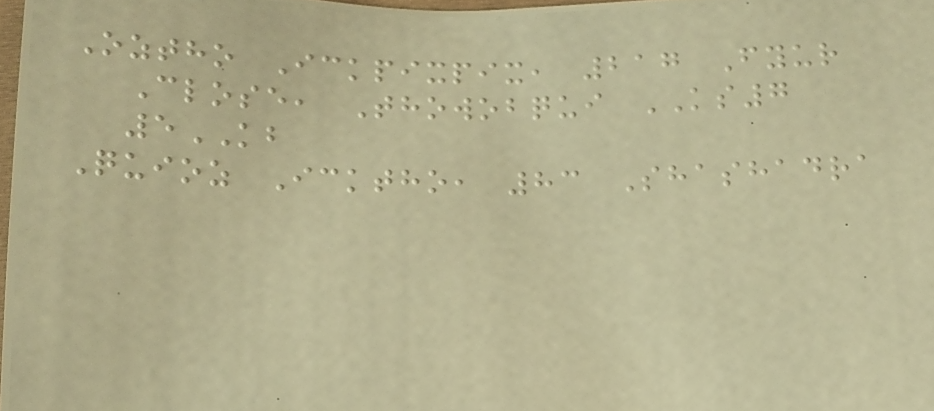Oztho Ickpixpix, 217 Fyur
Close, Thowobqui KS7
5KB
Quioz Icktho, 83 Shashadra
